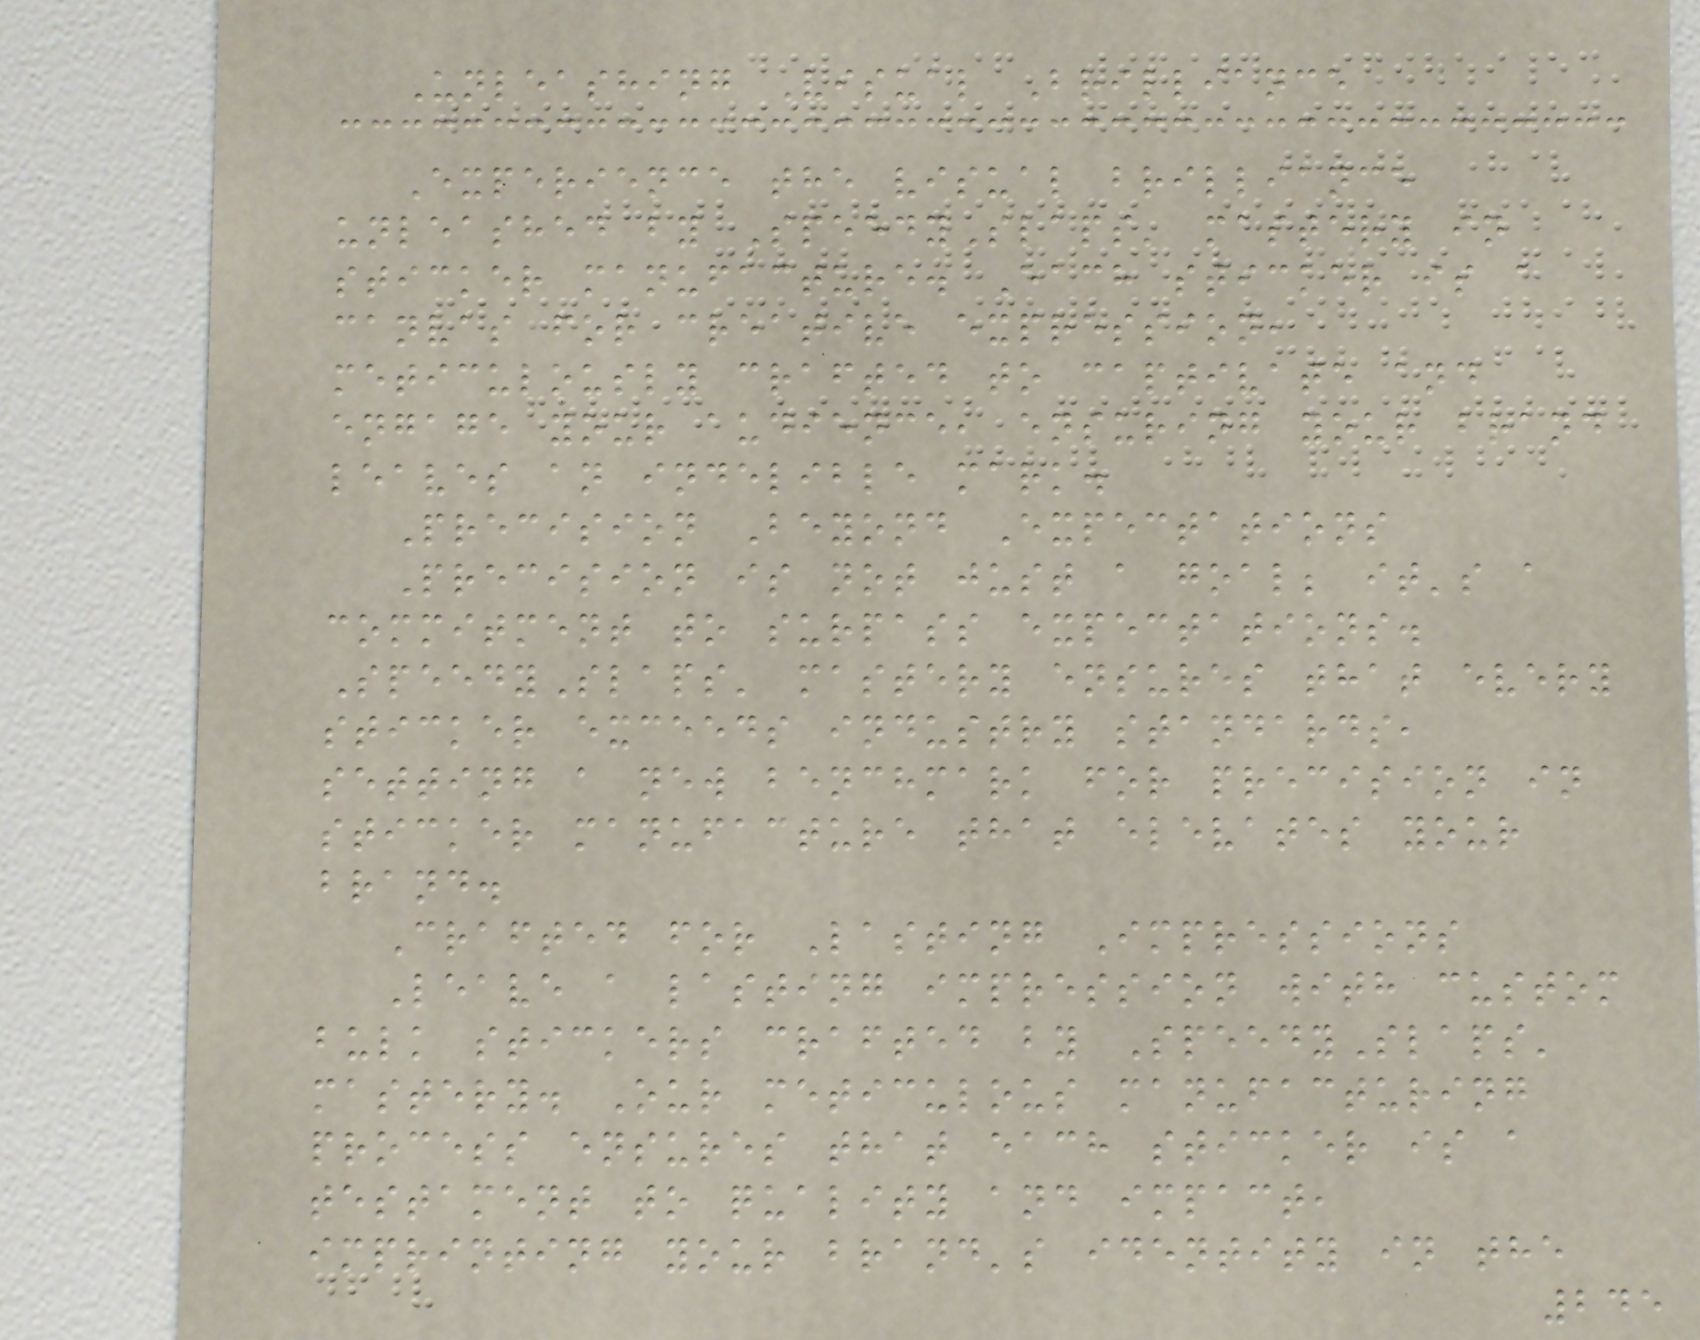Unleashing Visual Brilliance
Experience the visual brilliance
unleashed by SpeedySlaps' mastery in
sticker manufacture. Each sticker is a
canvas for creative expression,
meticulously crafted to captivate and
engage your audience, ensuring your brand
leaves an indelible mark.
Precision Beyond Expectations
Precision is not just a goal; it's a
commitment to surpass expectations.
SpeedySlaps' mastery ensures that every
sticker exceeds industry standards,
setting a new benchmark for precision in
sticker manufacture that elevates your
brand.
Crafted for Lasting Impressions
Leave a lasting impression with custom
bulk stickers crafted by SpeedySlaps'
mastery. Our meticulous manufacturing
process ensures that each sticker is a
testament to quality and impact,
imprinting your brand's identity in the
245
